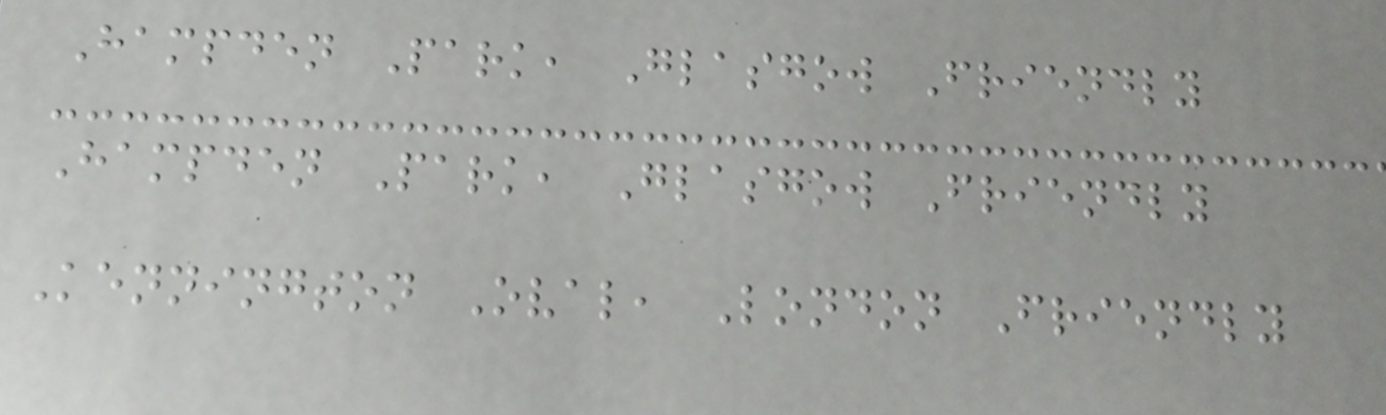Hampden Park, Glasgow Friendly
Hampden Park, Glasgow Friendly
Kennington Oval, London Friendly
